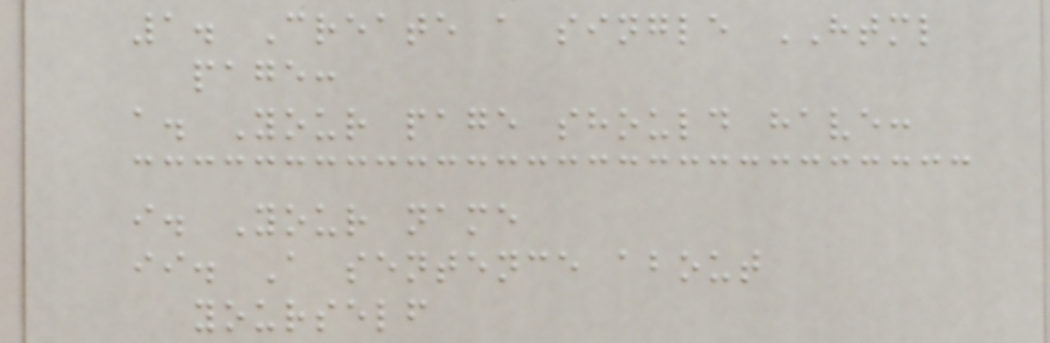1. Create a single HTML
page:
a. Your page should have:
i. Your name
ii. A sentence about
yourself
